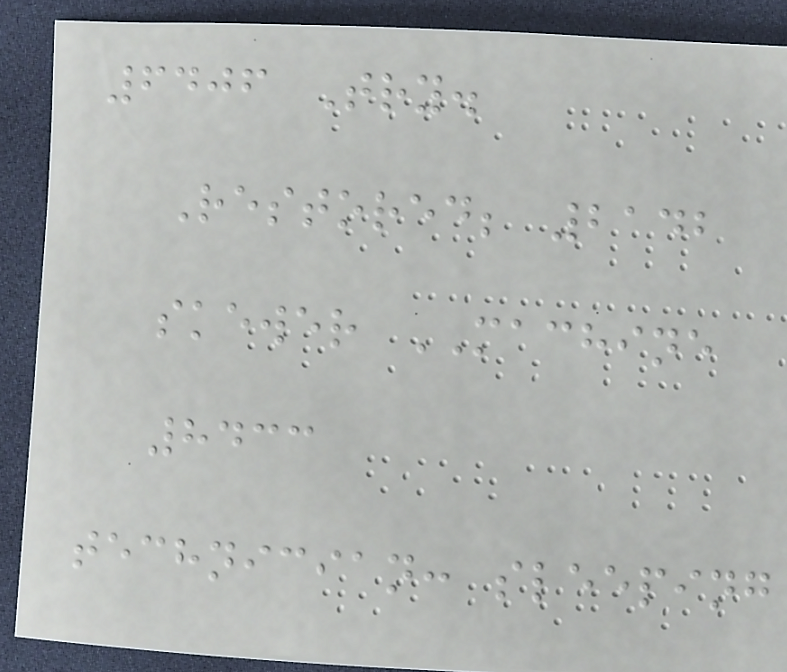6406 Try.
Restored; 2142
skewer MACHINE
8433
technician: sleeping
